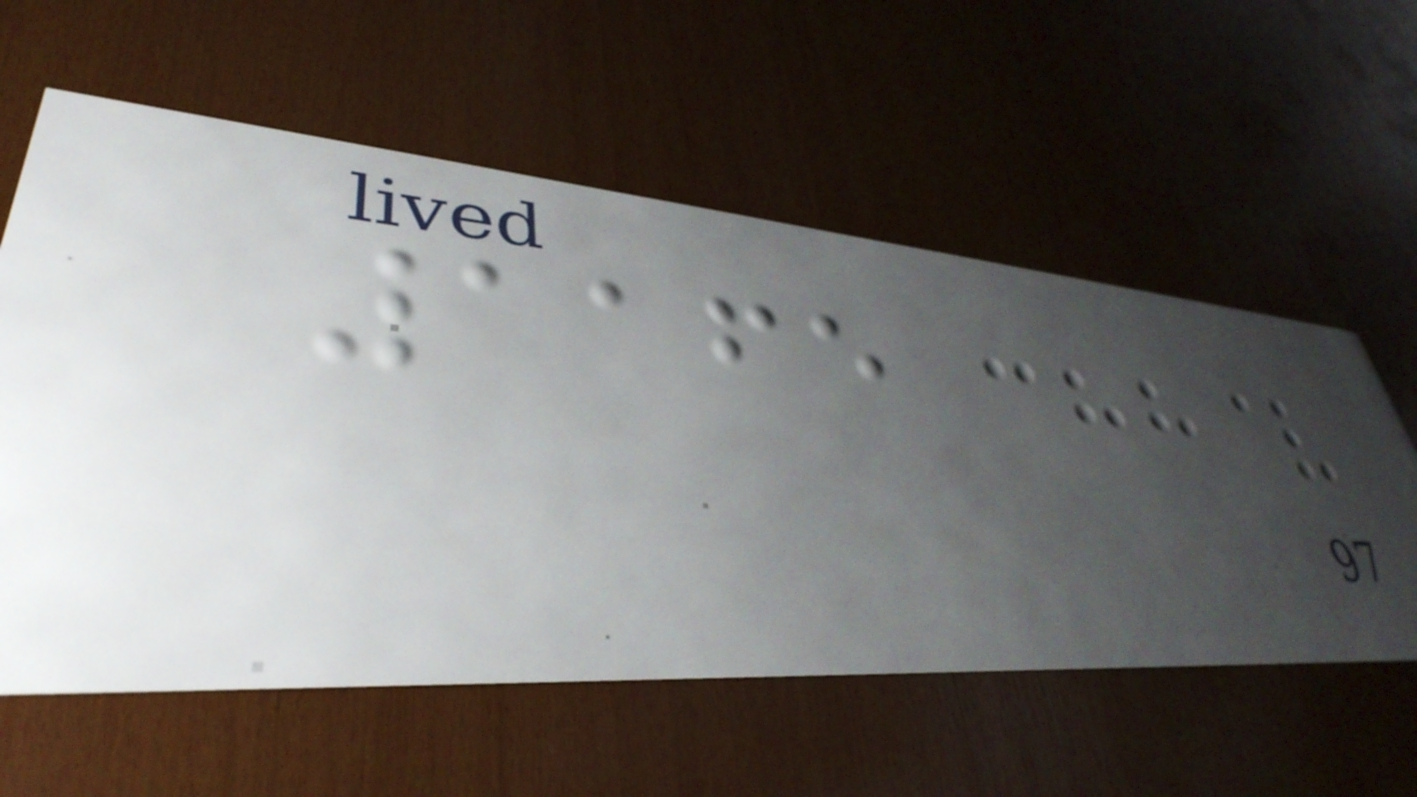1165
